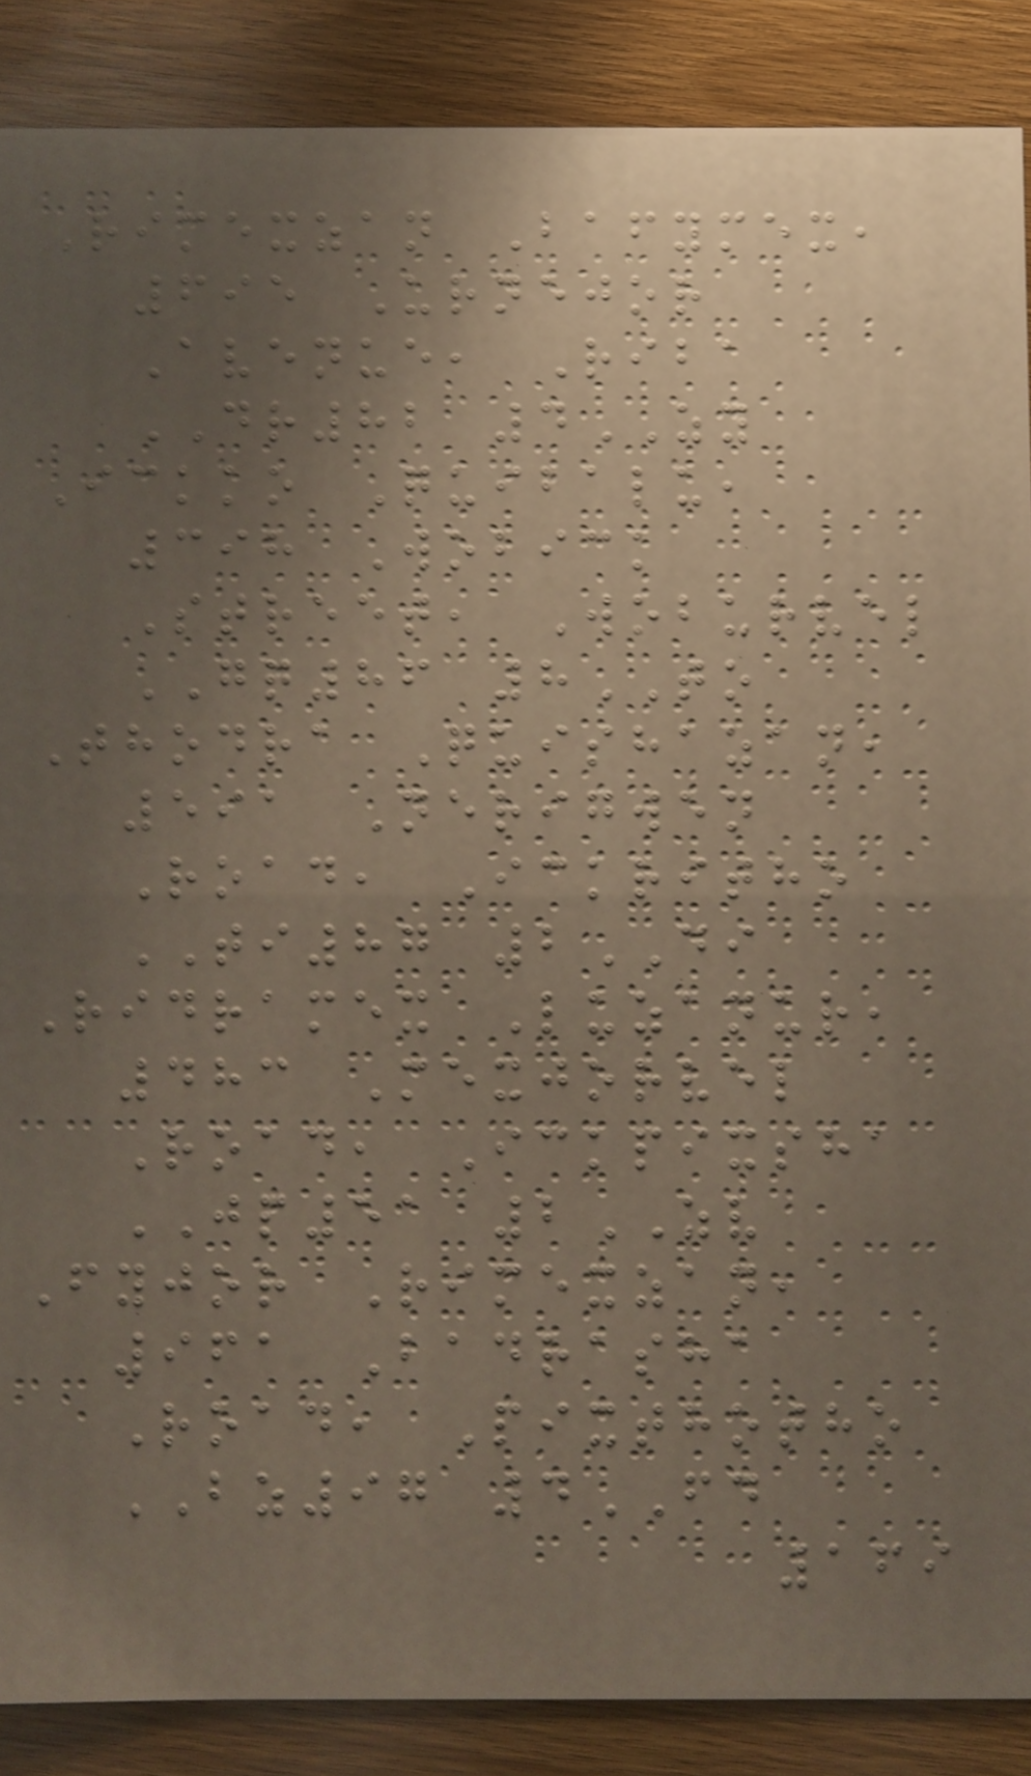Rimexzan Bafymex,
695 Urnejor
Avenue, Riba
DR82 4ZY
Ickko Quibalu,
398 Wobick
Street, Woburvel
GQ86 8TO
Thodra Quishazan,
591 Nerigwen
Road, Ickritho
TI87 2DI
Ridramex Luzanur,
483 Mexjorvel
Road, Ickpixsha
JP51 2ZV
Fyjor Rimexzan,
961 Badrasha
Road, Pixthotho
BZ97 4FD
169
